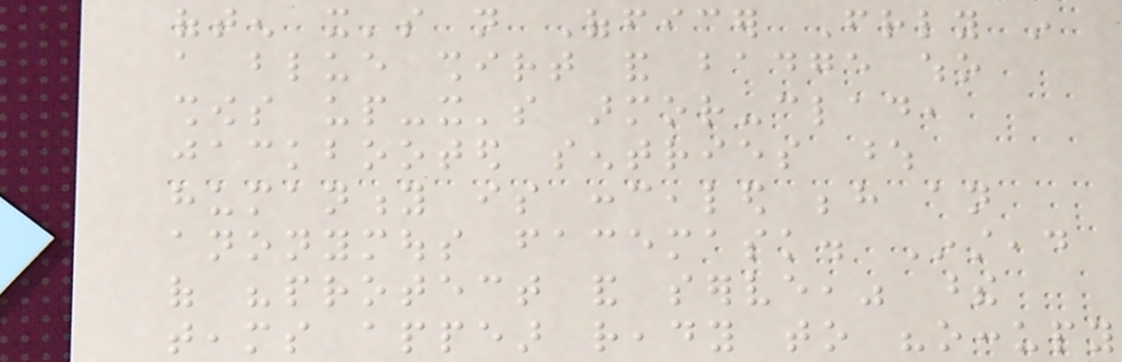often it's not Officer Friendly in
a blue shirt and badge who
shows up-it's armor-clad,
jackbooted sentries whose
humanity is concealed behind an
anonymous facemask. Instead
of "protect and serve," these
teams appear ready to "occupy
